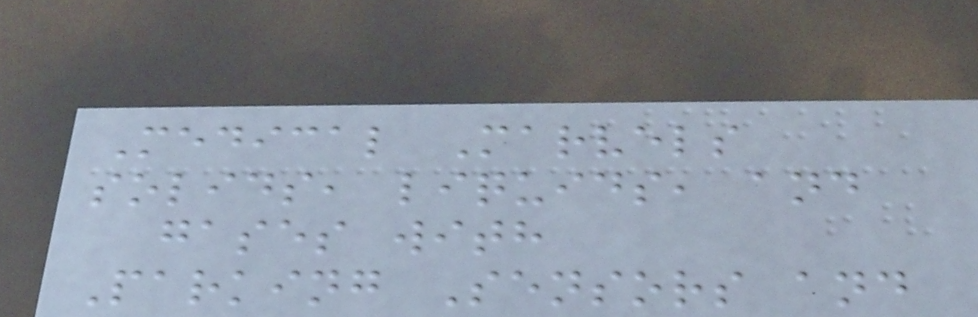Medical Marvels
solids, liquids, and
gases with
Parking Sensors and
